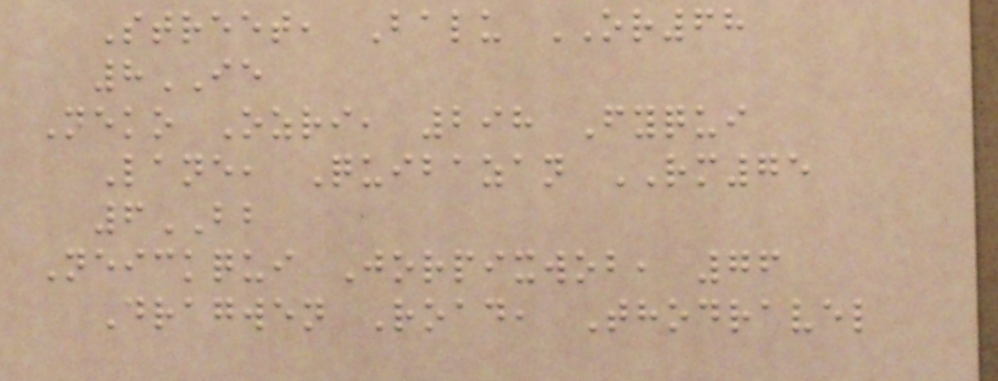Street, Balu OR68
8IE
Neko Ozri, 298 Fyqui
Lane, Quibazan RM75
6BB
Neickqui Jorpixwob, 76
Dragwen Road, Thodravel
